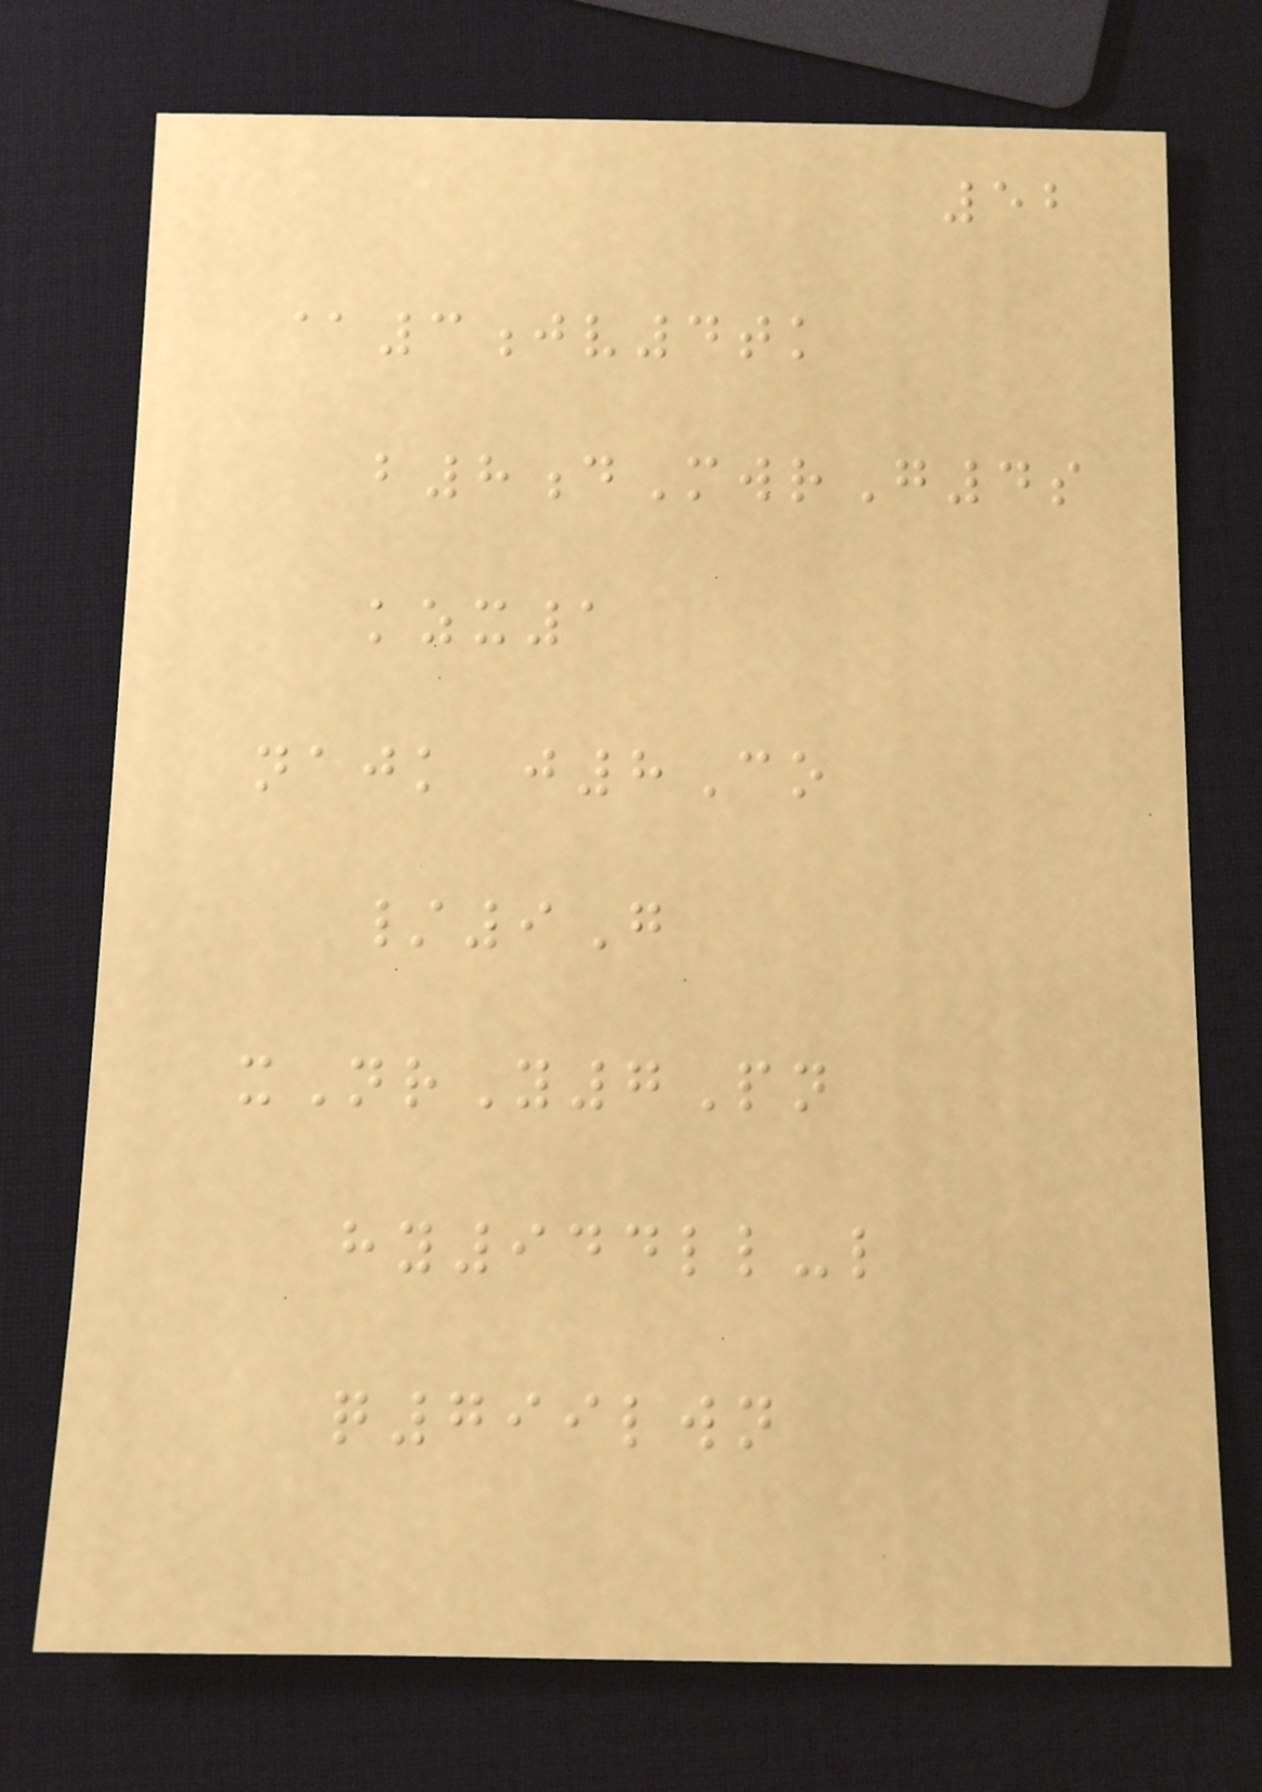52
@3jv4tk
b8dMwrG4s
kzx1
najk j8Co
/9G
xNrY7Pn
hy944ll-l
q799lwn
